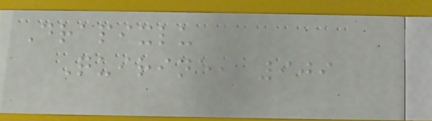Drapixlu
Quirine, 909
